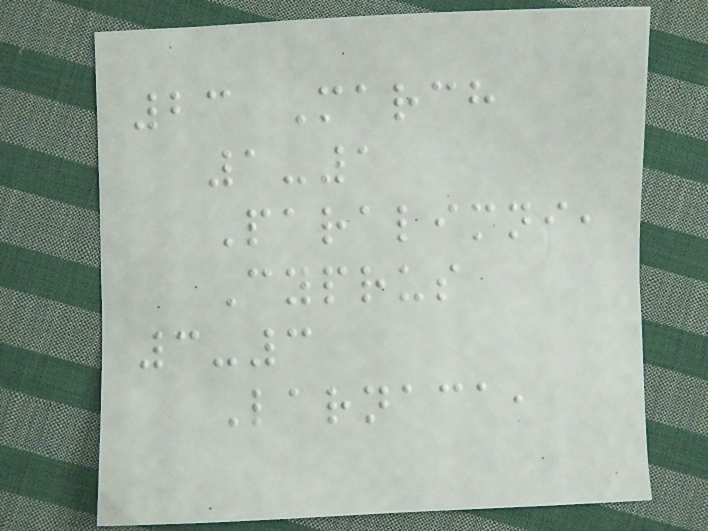23 March
1-1
Paralimni,
Cyprus
3-3
Larnaca,
